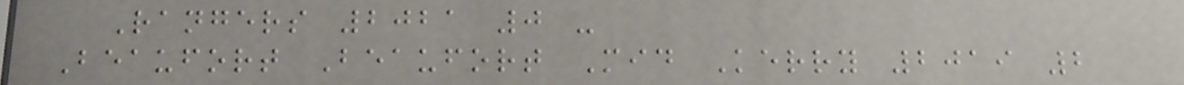Rangers 2021 0 -
Beaufort Beaufort Mid Kerry 2019 2
